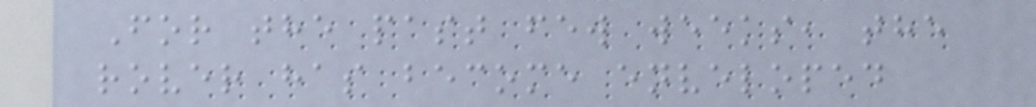For the past few weeks, the
rover has become enveloped
